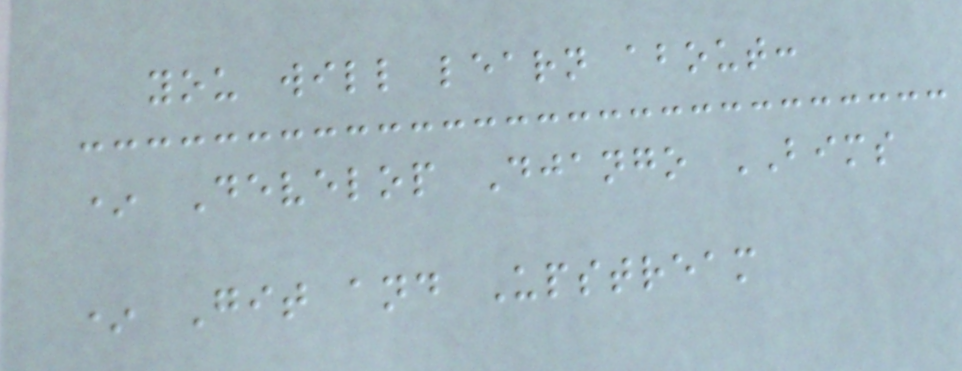you will learn about:
* Develop Django BIMS
* Git and Upstream
